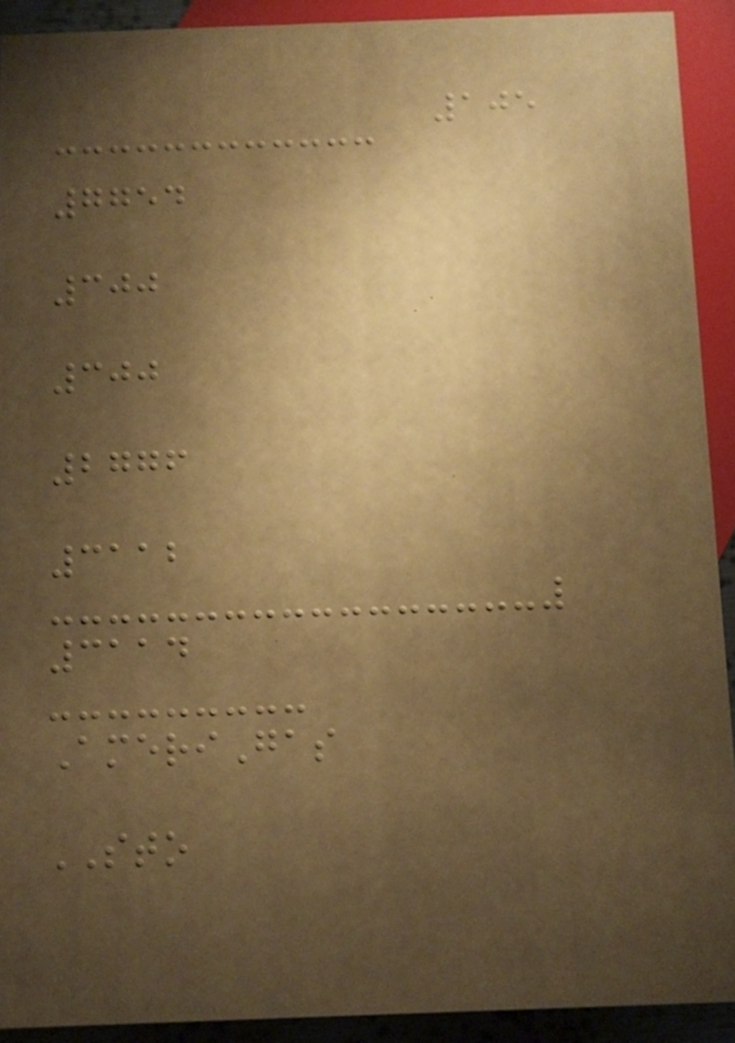105
7754
300
300
2776
3112
3114
AmeriGas
STO
